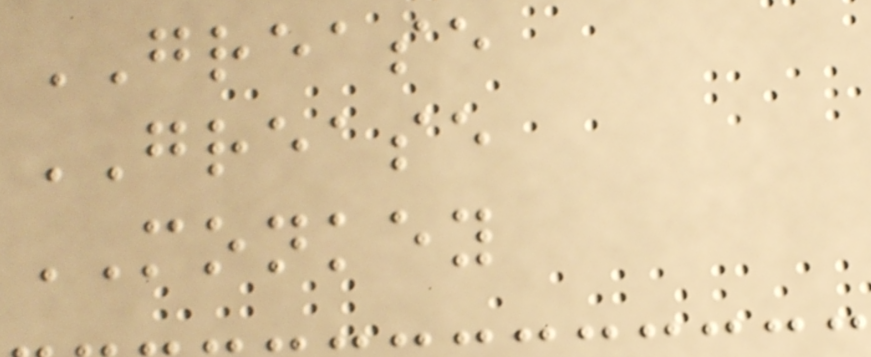GREASE
GREASE
MONKEY
